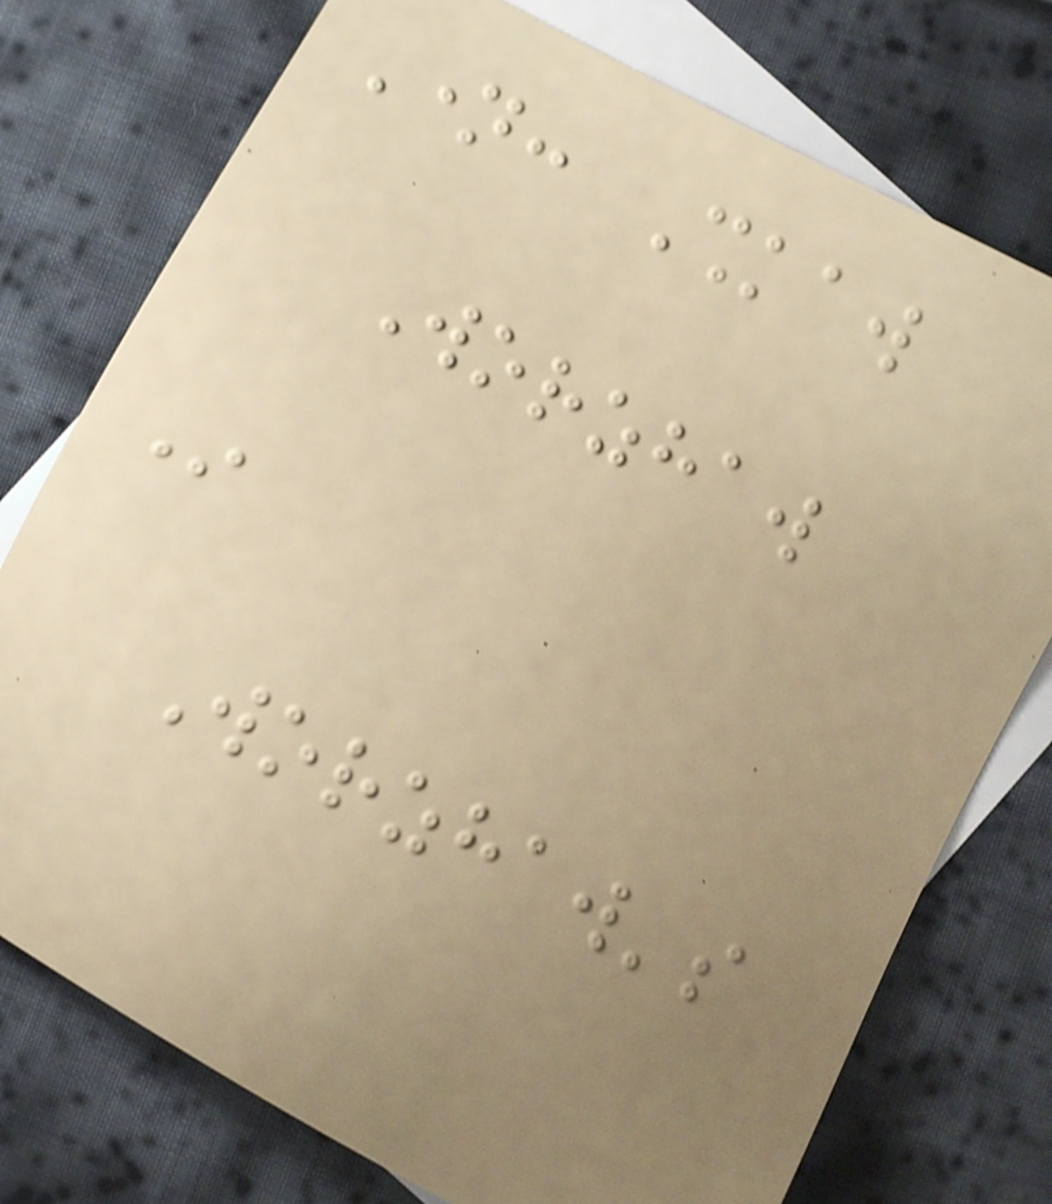Name: Shkaw
Worzhaw
In
Worzhaw's
